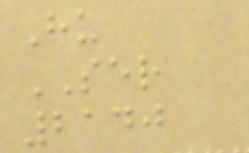Hu
SER
2140
